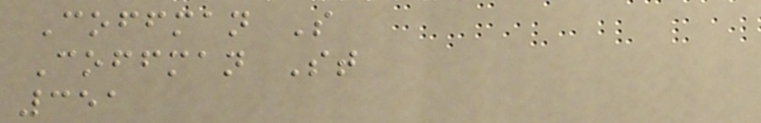Coffman S
Coffman St
351
